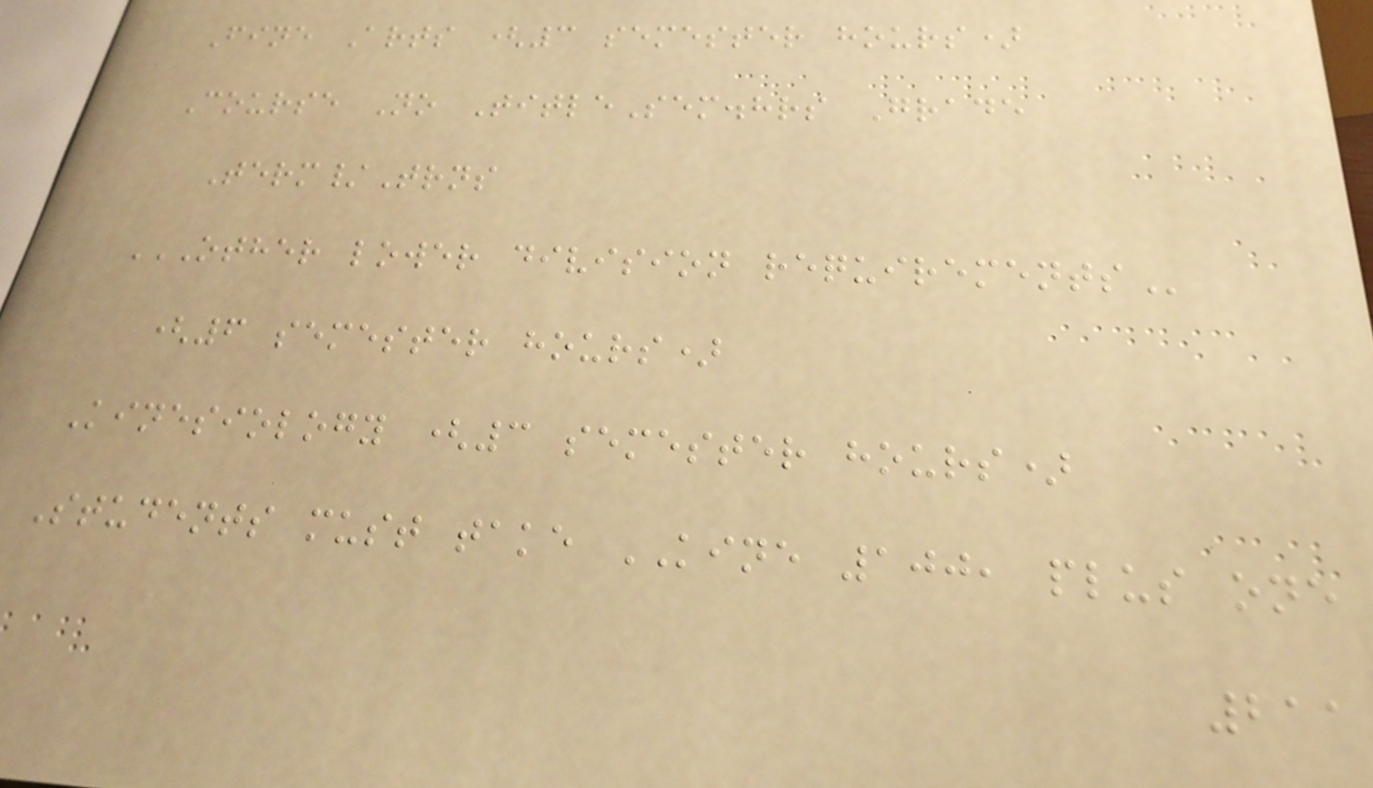Fine Arts (3 semester hours)
Course No TitleSem.hrs Grade
Term/Trns
OTHER LOWER DIVISION REQUIREMENTS
(6 semester hours)
Kinesiology (3 semester hours)
Students must take KINE 100, plus one
211
